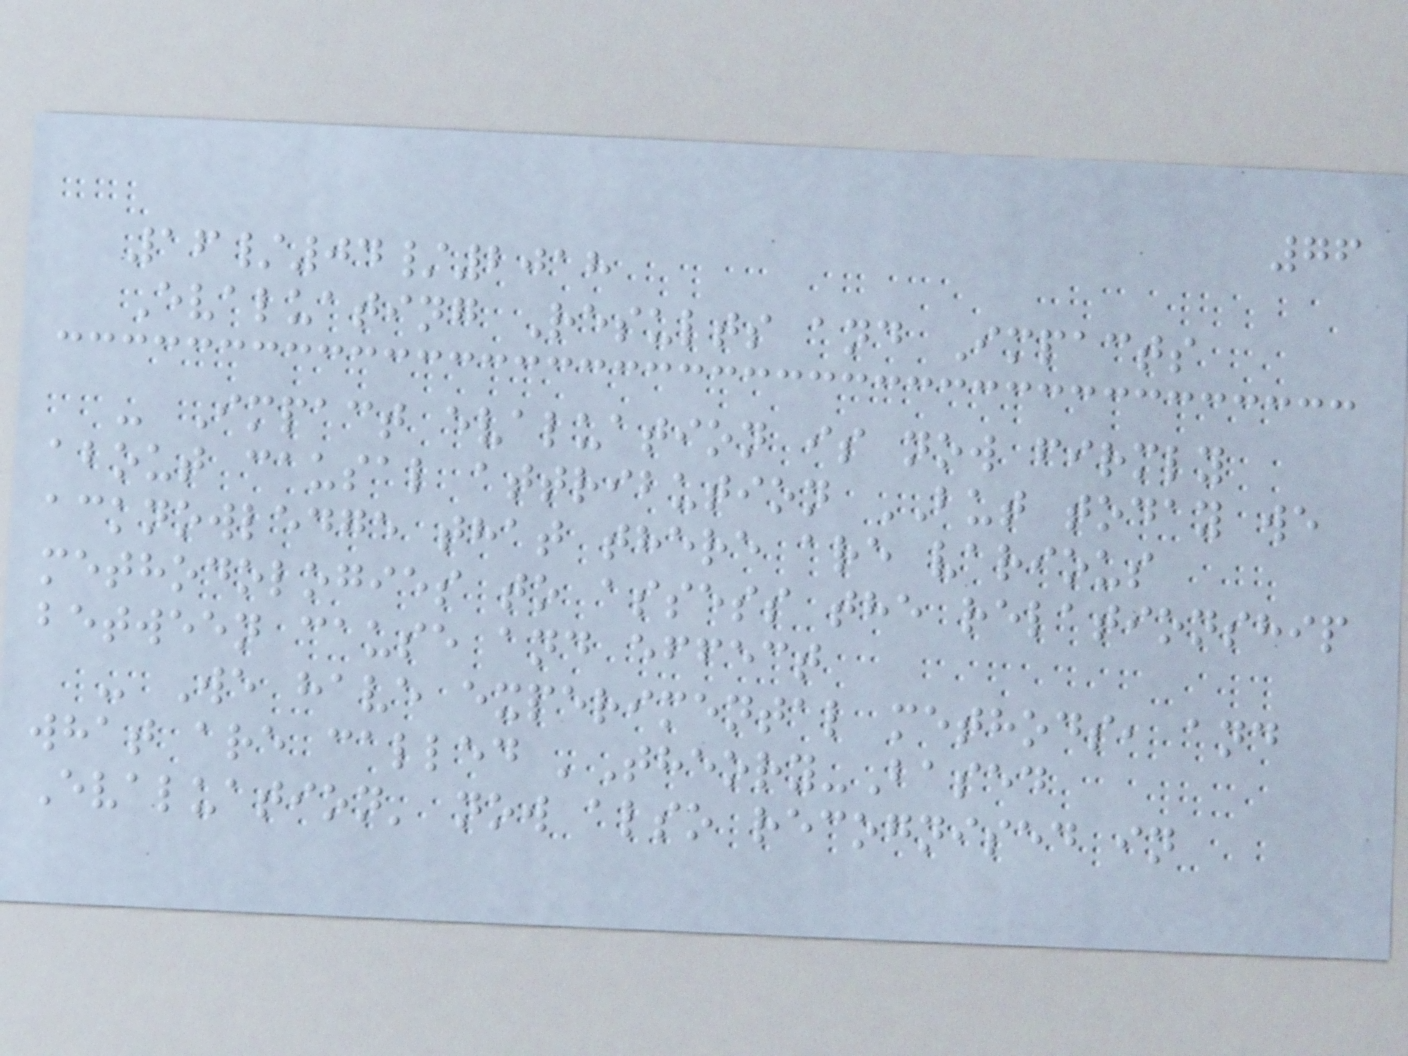76
16/04/2018
Evaluating Results and Impacts
- Impact evaluation is now firmly
about causal attribution BUT today we
acknowledge that there are various
methodologies to assess the relationship
between cause and effect
- We have experimental methods, and
what are called 'Theory-Based
Evaluation' now also recognised in
